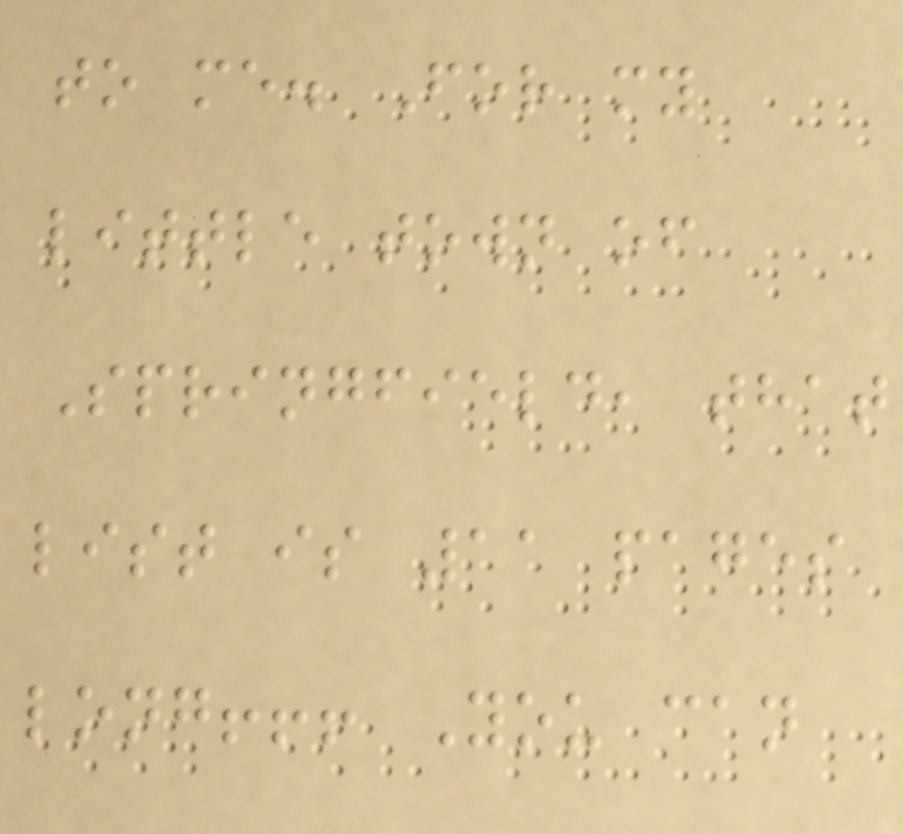to me. For my
little town of
Springfield, that
list is 11 pages
long!!! You can
